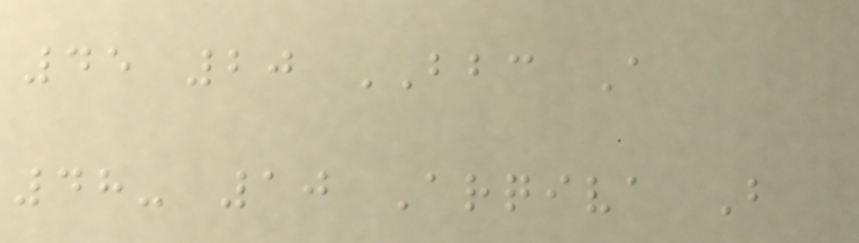45 20 BBC A
48- 10 Arqiva B
